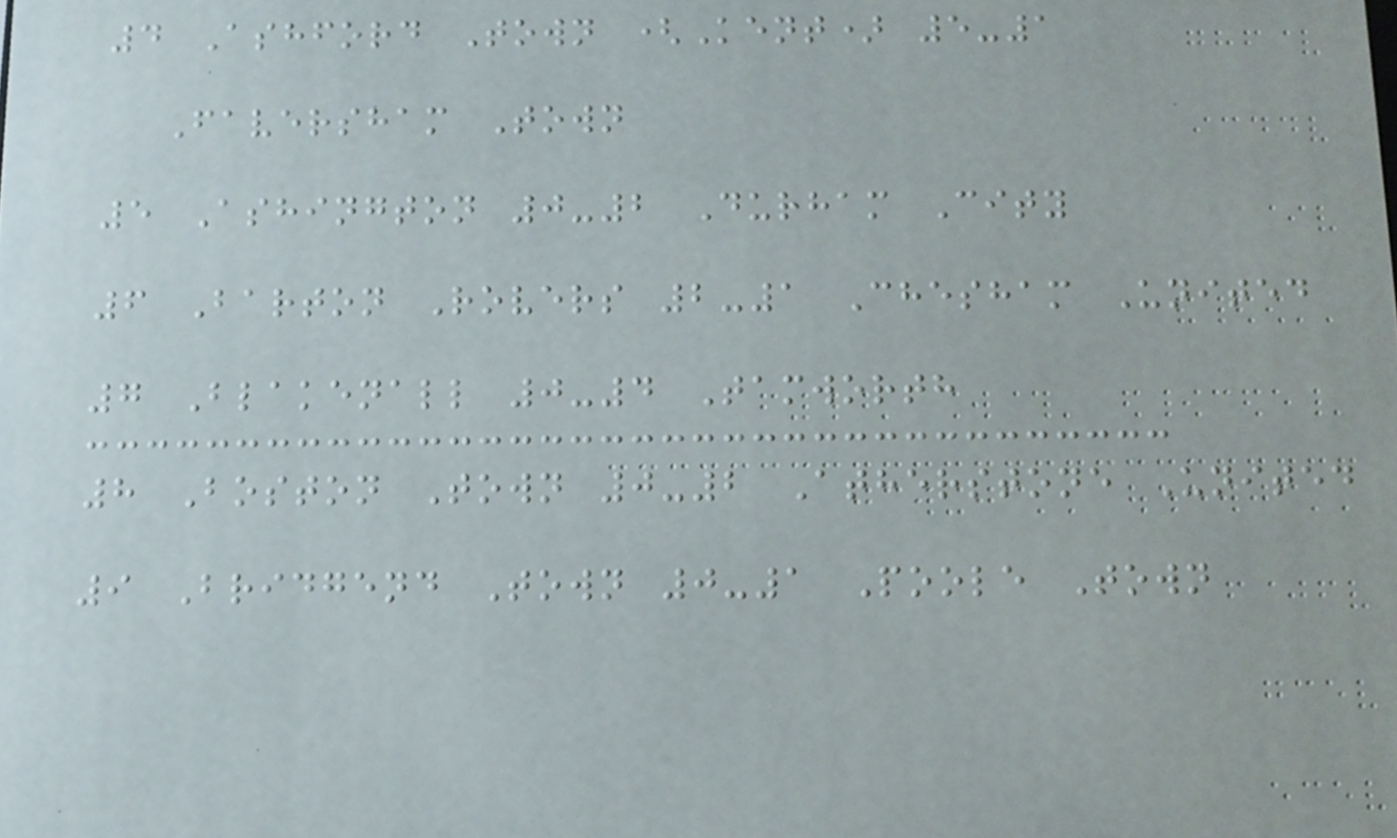4 Ashford Town (Kent) 5-1
Faversham Town
5 Ashington 0-2 Durham City
6 Barton Rovers 2-1 Chesham United
7 Blakenall 0-4 Tamworth
8 Boston Town 0-2 Atherstone United
9 Bridgend Town 0-1 Poole Town
